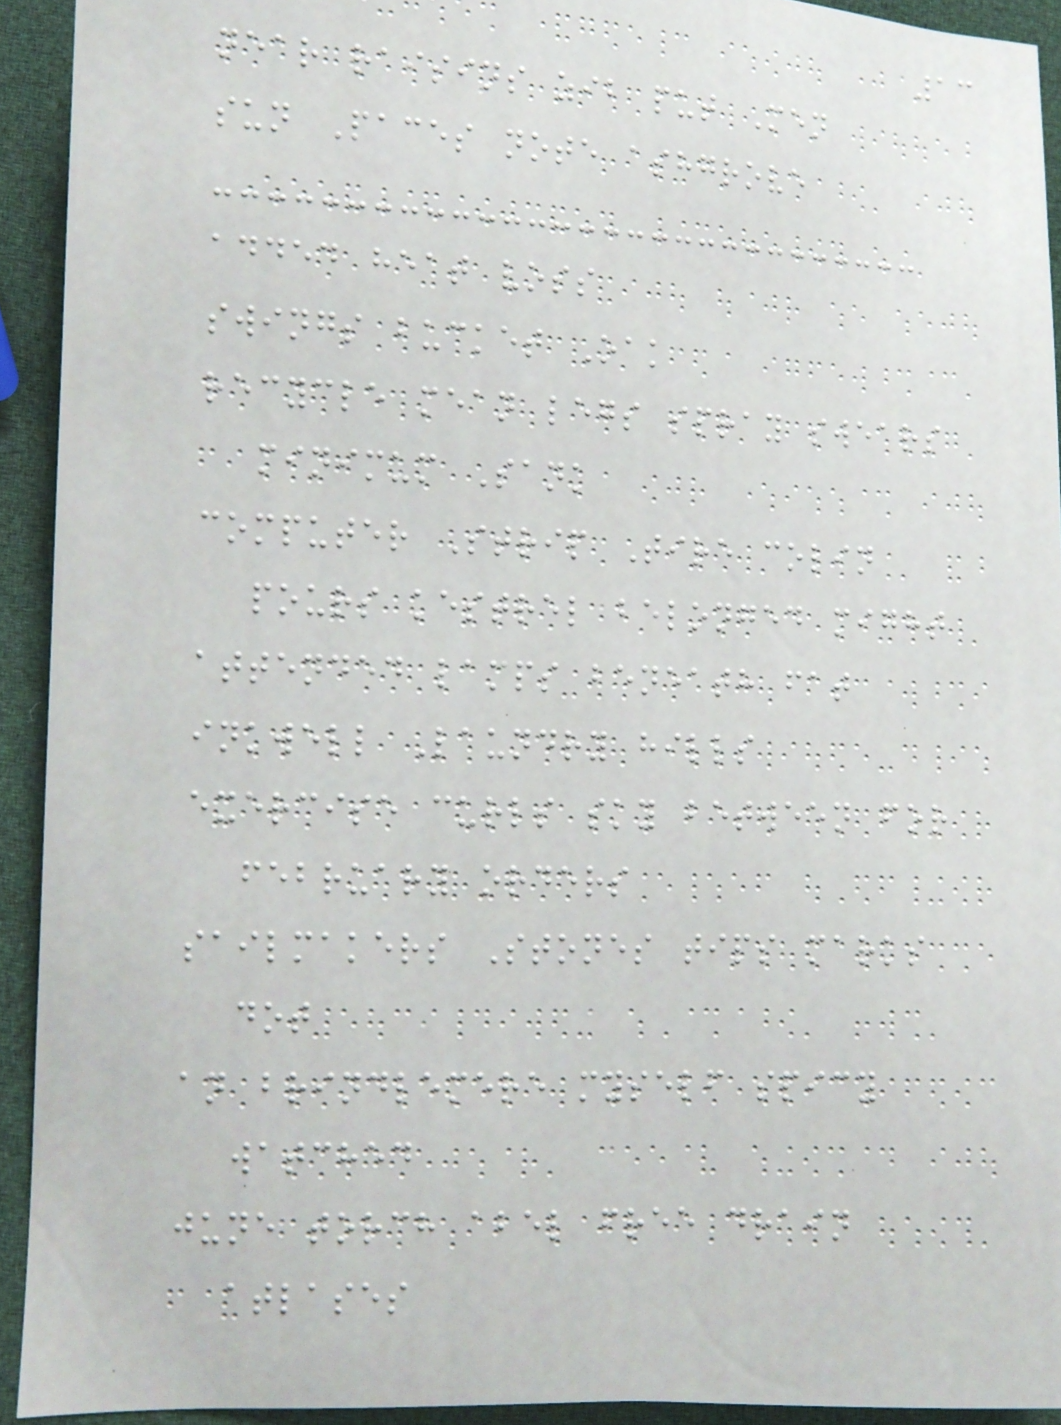13
near raisins zib put Men
sun Paces note ashgrove
added heat voss
swings bucket Oak
recycle mean legs spray swears
minimum Sank
computer Strip Tire colin
pours kestrel belonged might
attended lamps beneath fat
inkwell Laundry hills
exercise curls sky between for
february orders
sailmakers Stones tips marks
dot
an brindlemere myself spicy
watched
june torch abel free drain
atlases
